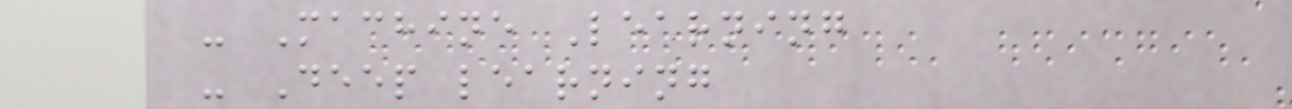- Machine Learning
- Deep learning
